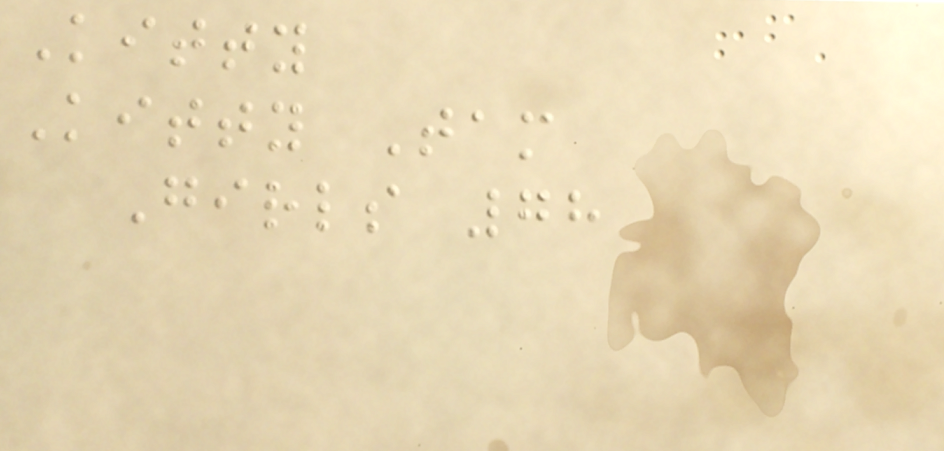Kitty
Kitty Tam
Girls 78
